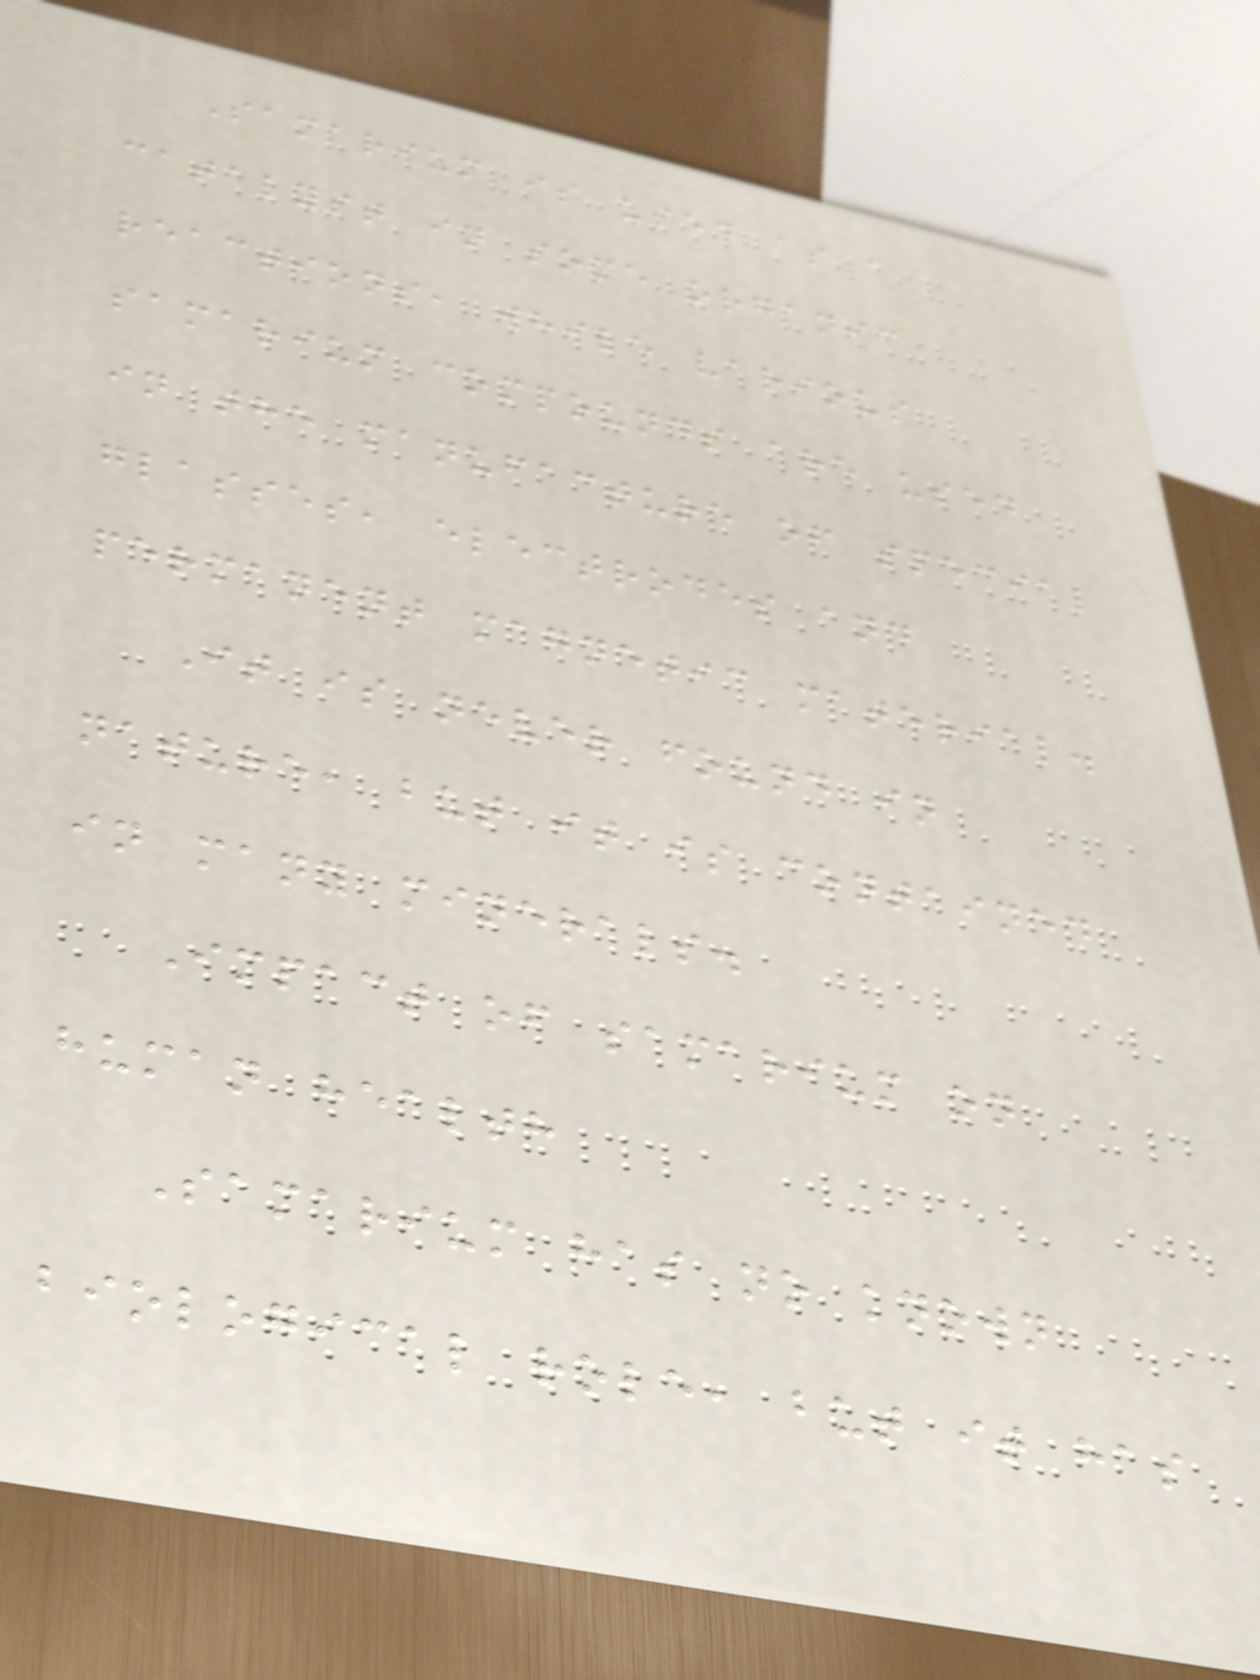Samarium is used as a
catalyst in some organic
reactions, while various
samarium compounds are used
in the manufacture of special
glasses, electrodes and
permanent magnetic material.
It is never found in
nature, but it is contained
in many minerals.
Impact of samarium on
human health
Samarium has no known
biological role, but it has
